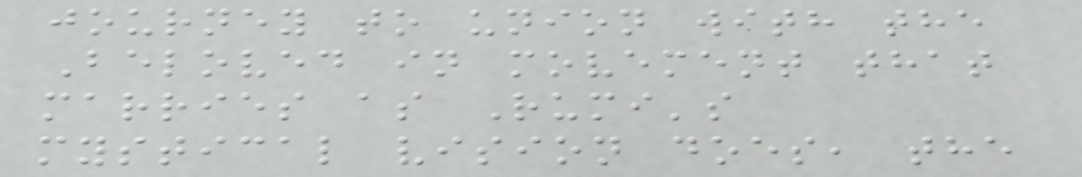journey to union with the
Beloved in movement that
marries as Rumi's
mystical vision does, the
